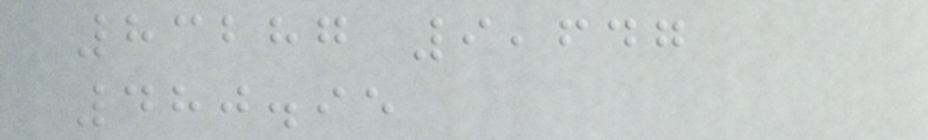83287 9,647
480.95
